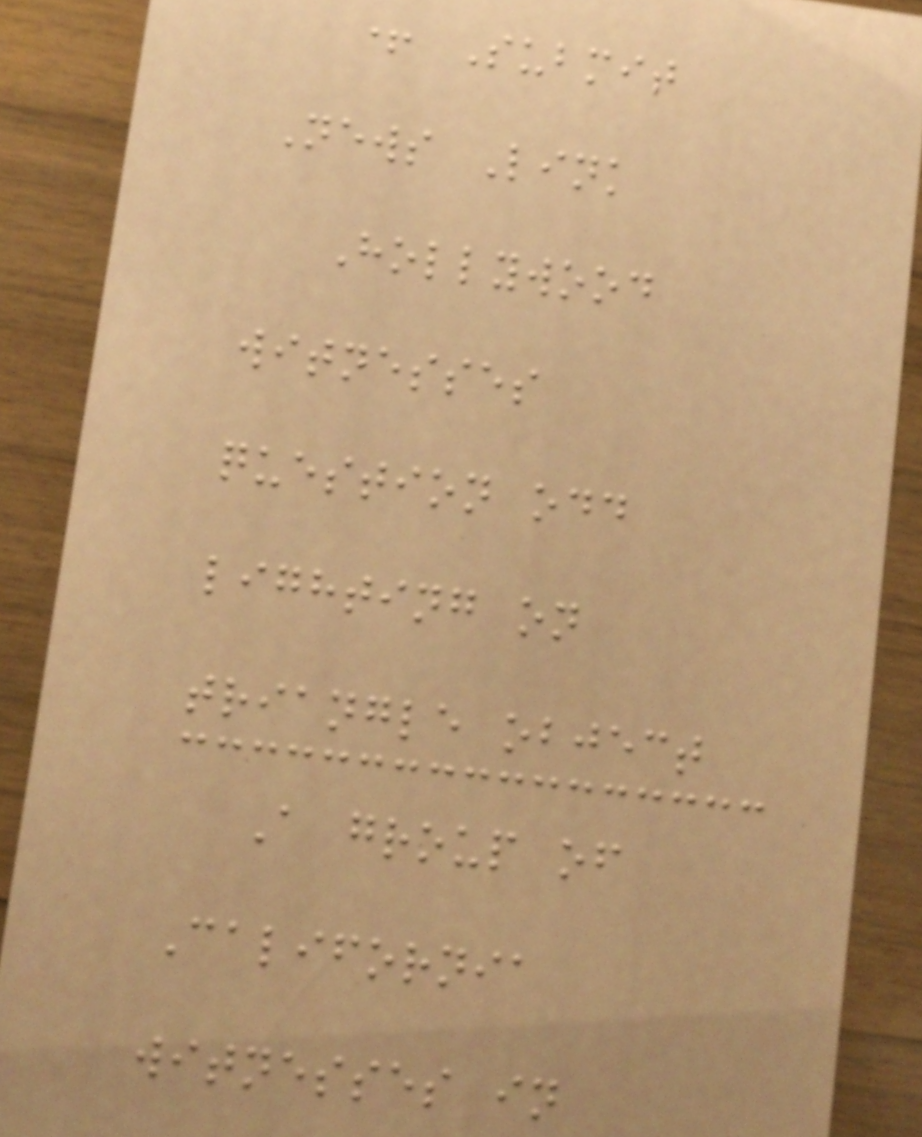+ Submit
News Link
Hollywood
witnesses
question odd
lighting on
triangle object
A group of
California
witnesses in
